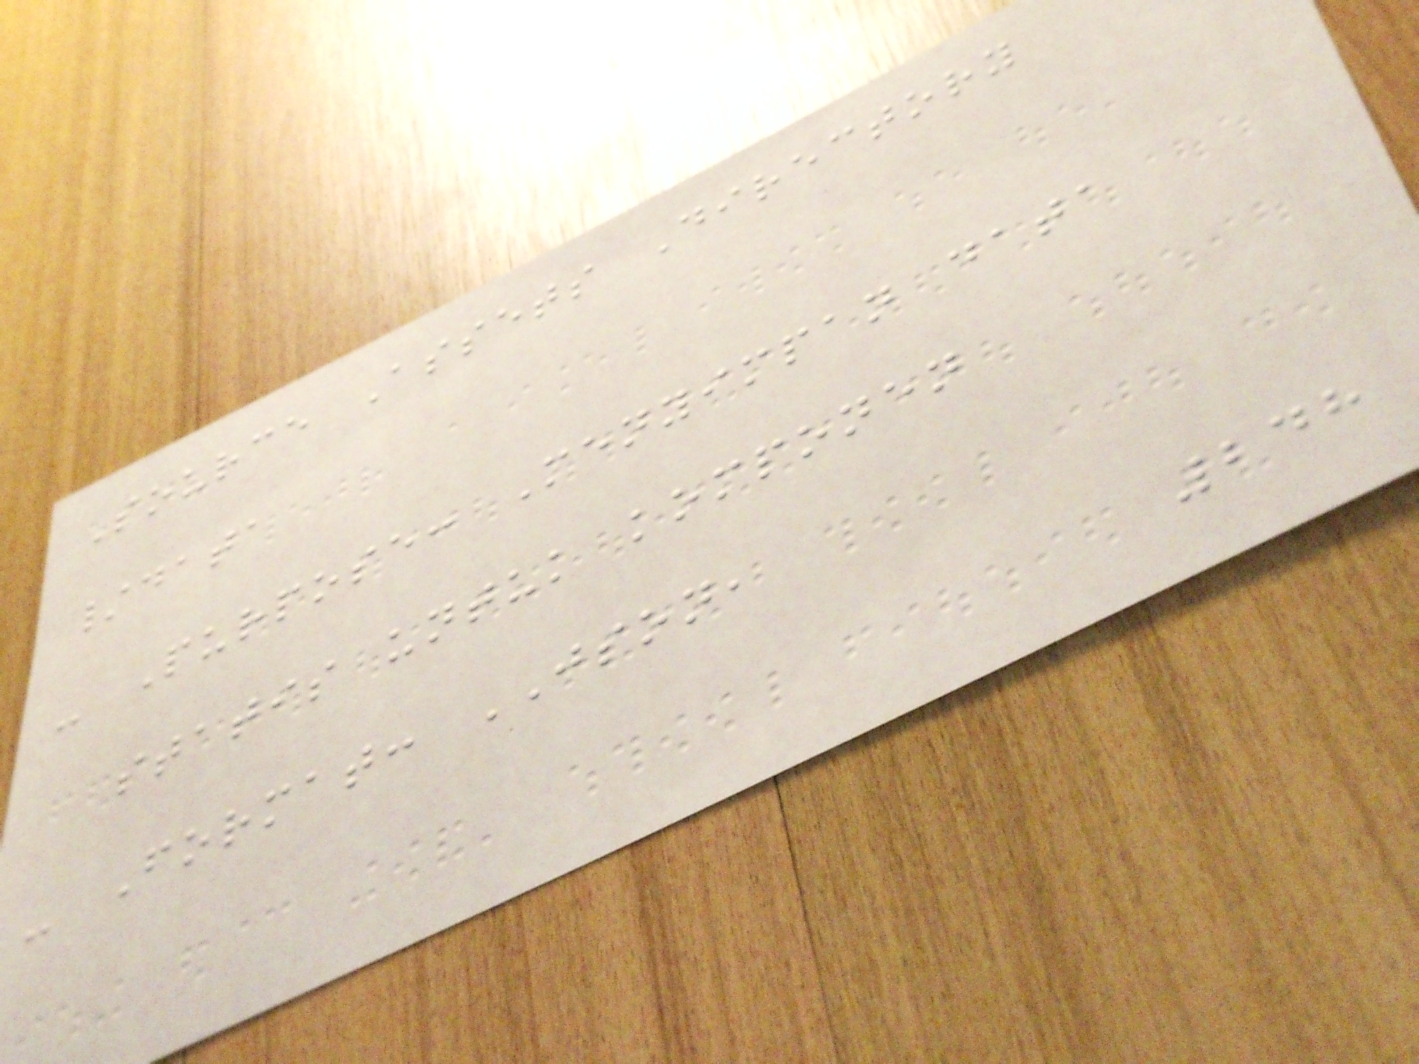Source Assets Directory
/data
- Purpose: Menyimpan data
statis untuk komponen
- Format: JSON,
248
